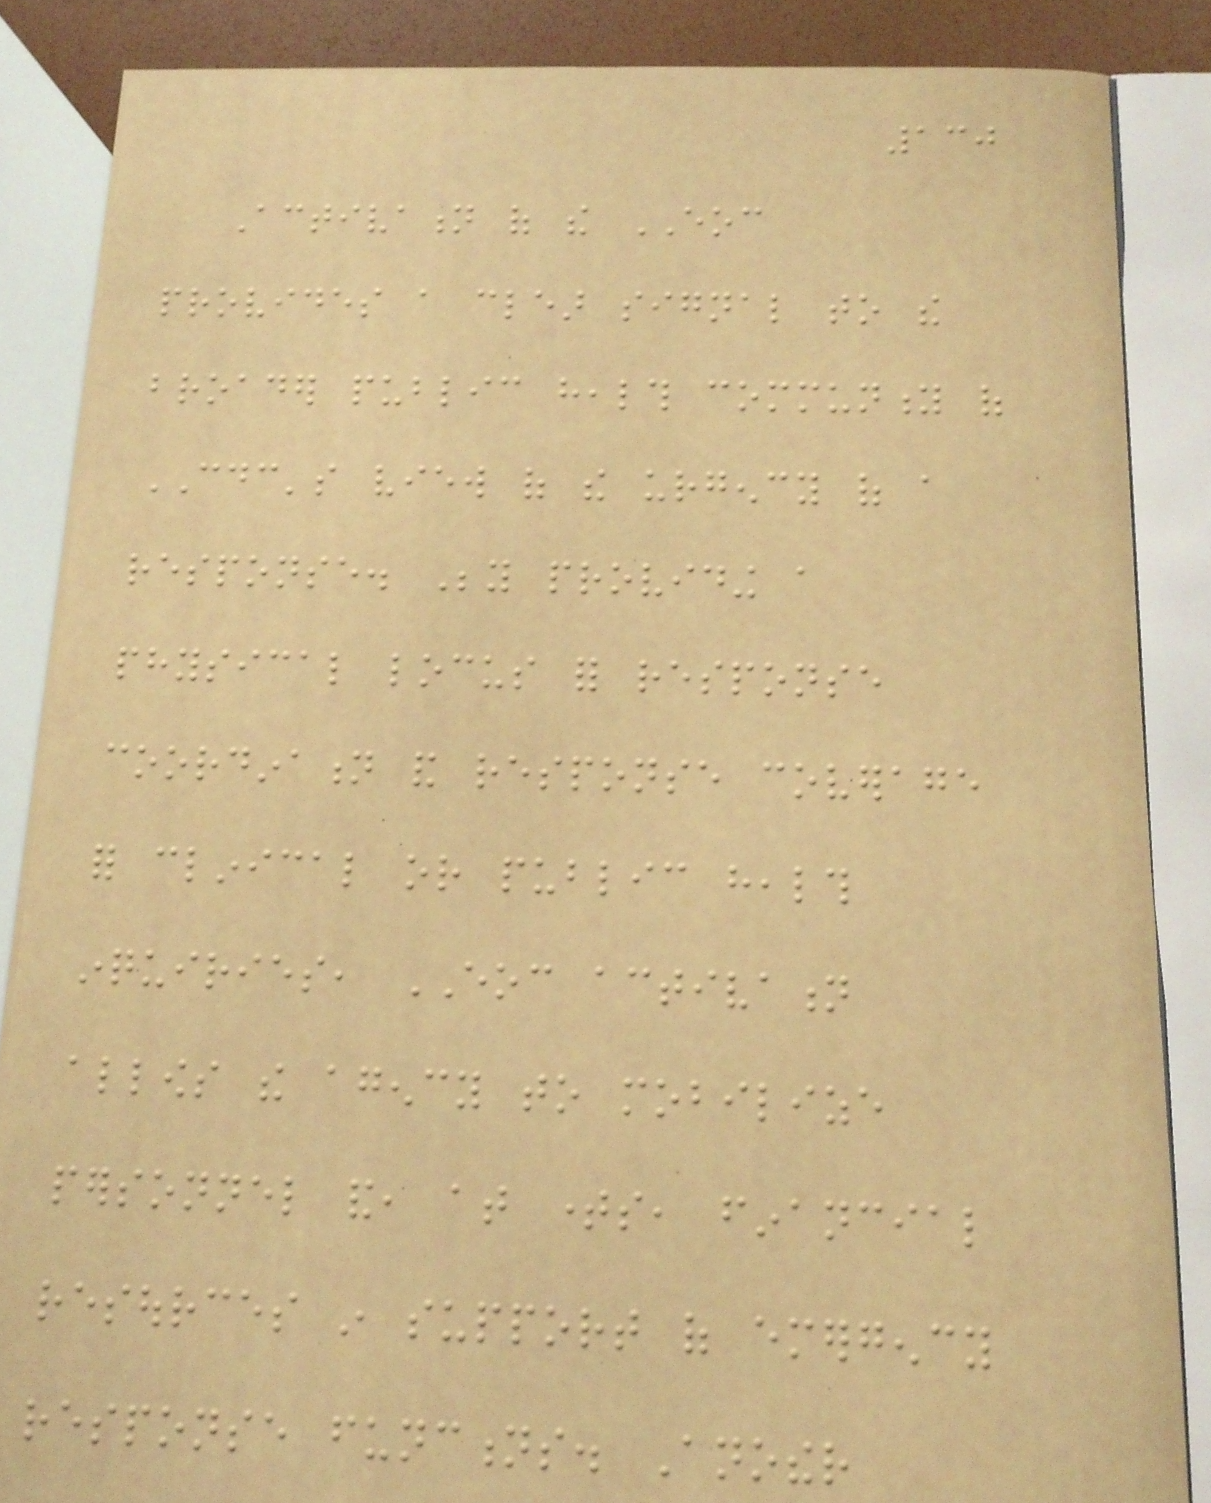130
Activation of the EOC
provides a clear signal to the
broader public health community of
CDC's view of the urgency of a
response. Beyond providing a
physical locus for response
coordination and response coverage
for clinical or public health
inquiries, EOC activation
allows the agency to mobilize
personnel and, at times, financial
resources in support of emergency
response functions. Another
